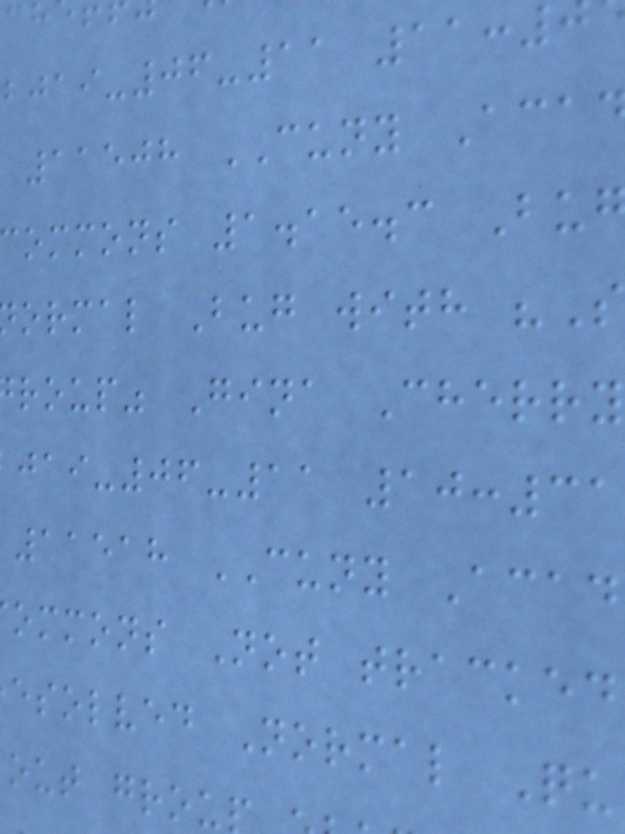-06-11 11:
11508 CUNY Aca
ommons 1.15.3 Bu
ormal Bug with "S
roup" Gina Cherry
-06-11 10:31
11518 CUNY Acad
ommons Not tracked
esolved Normal Qu
out grou
